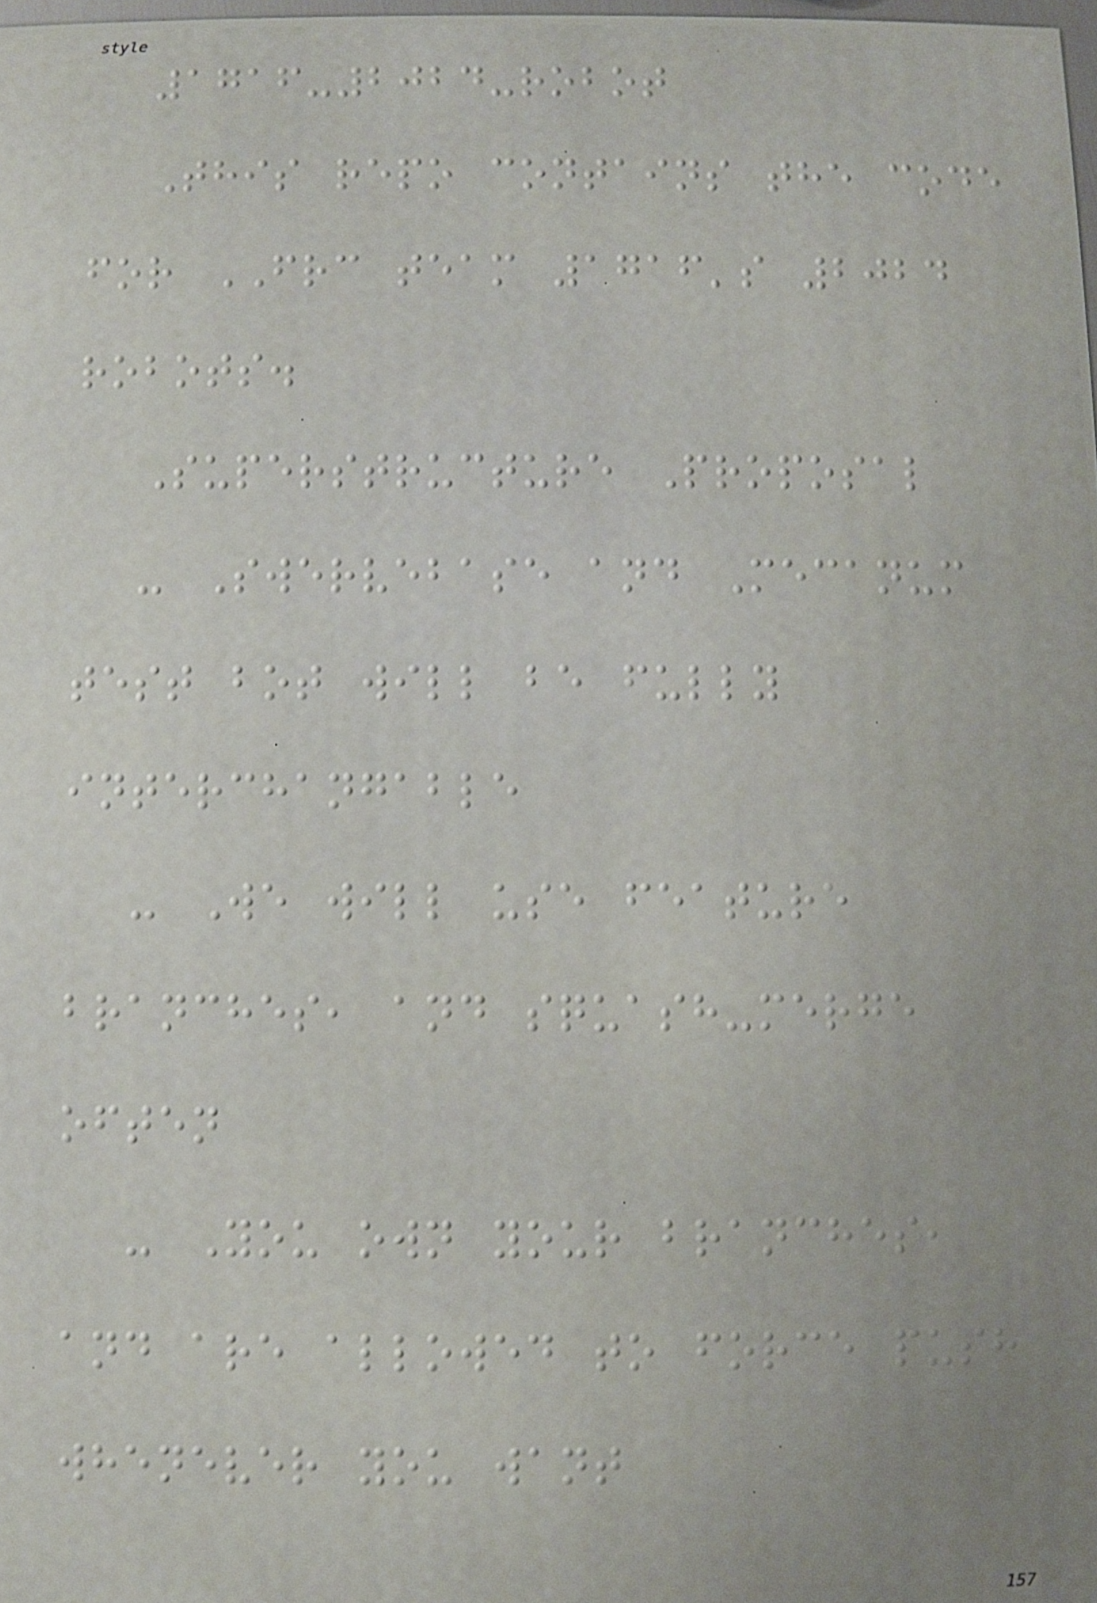1716-2024-robot
This repo contains the code
for FRC team 1716's 2024
robots.
Superstructure Proposal
- Swervebase and Mecanum
test bot will be fully
interchangable
- We will use feature
branches, and squash-merge
often
- You own your branches,
and are allowed to force push
whenever you want
